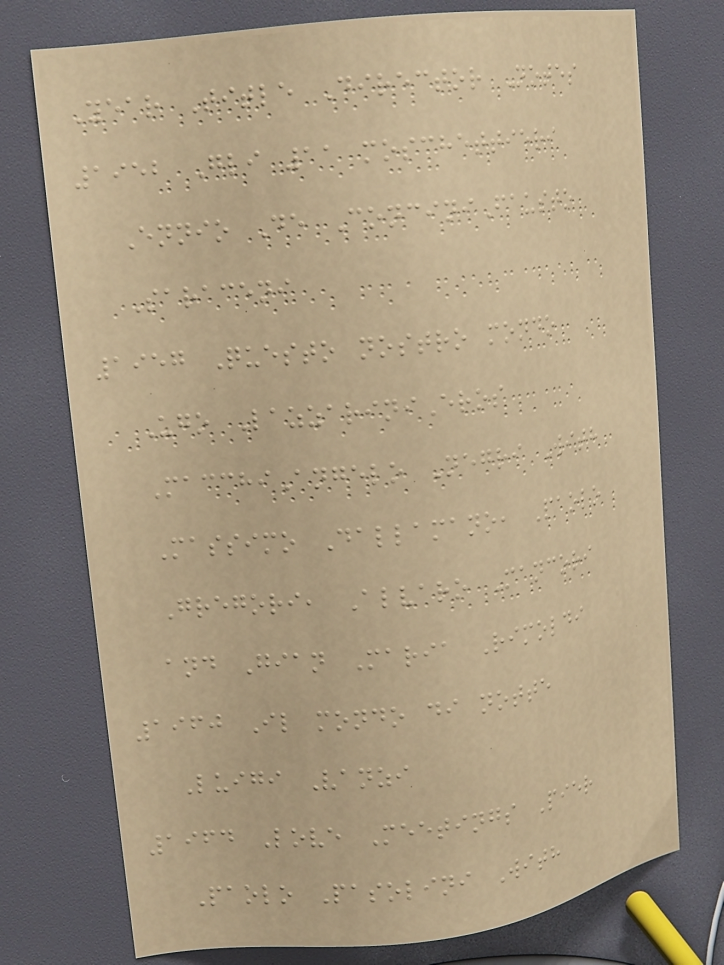Year Title Director Notes
1952 Gli 11 moschettieri
Ennio De ConciniFausto
Saraceni
1957 Questo nostro mondo
Ugo LazzariniEros
MacchiAngelo Negri With
Massimo Dallamano, Paolo
Gregori, Alvaro Mancori
and Gian Maria Rimoldi
1960 Il mondo di notte
Luigi Vanzi
1964 Love Meetings Pier
Paolo Pasolini With
